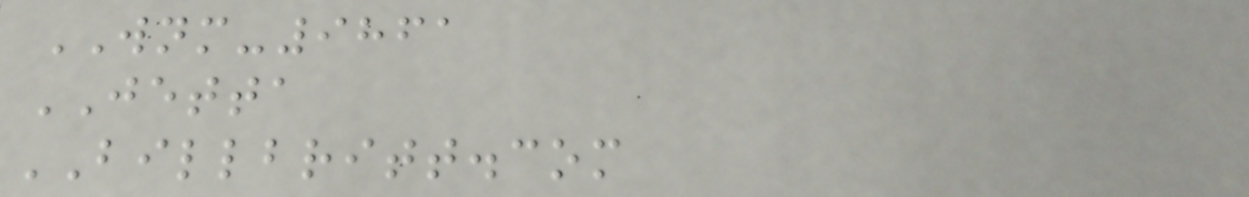WNM-9861
JETTA
BILLBRITT.com
